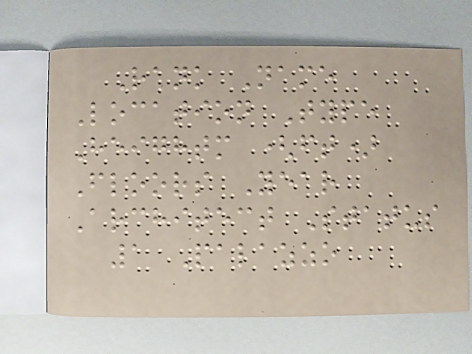Rank Name
Location Type
Heightm (ft)
Floors Year
Architect Status
1 Palazzo
